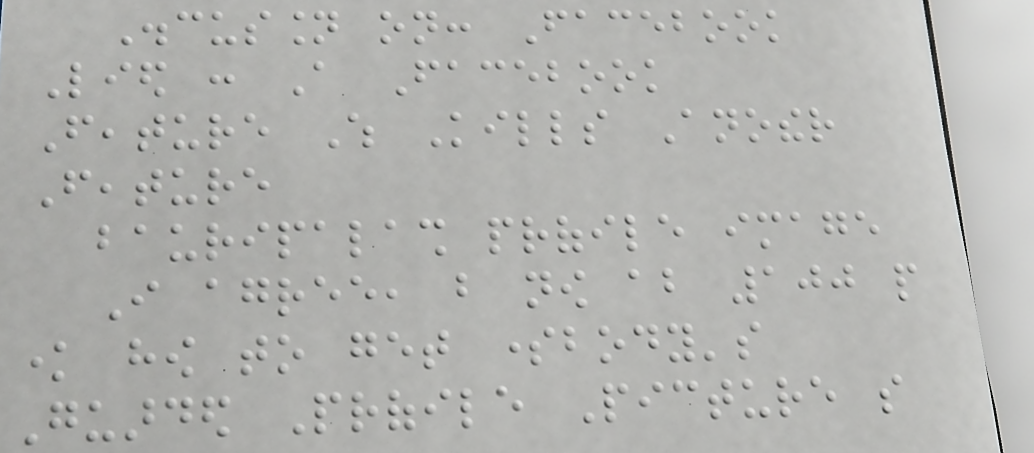Discussion on: Facebook
Lied : A Facebook
Feature Which Kills Another
Feature
bauripalash profile image
I agree, but now about 100 people
know how to get somebody's
Guarded Profile Picture so
